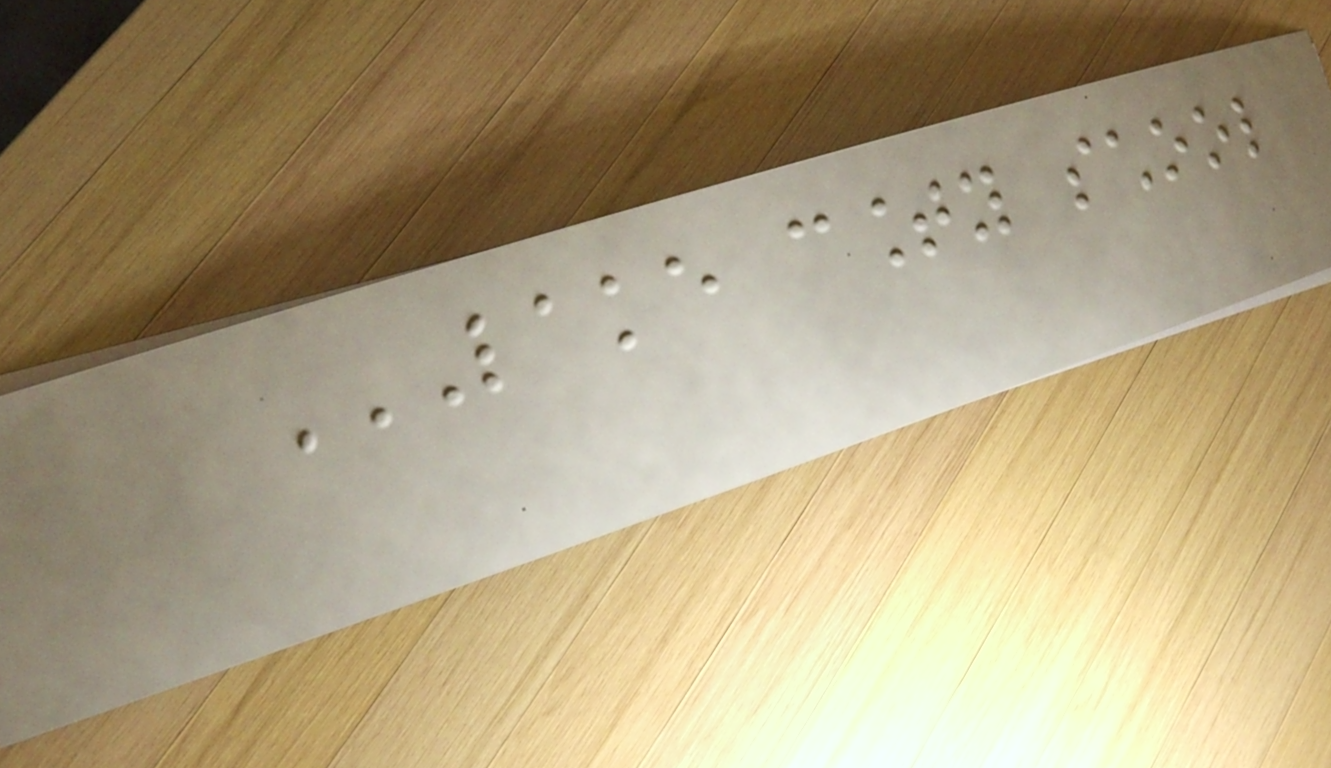LAKE COUNTY SCHOOL
